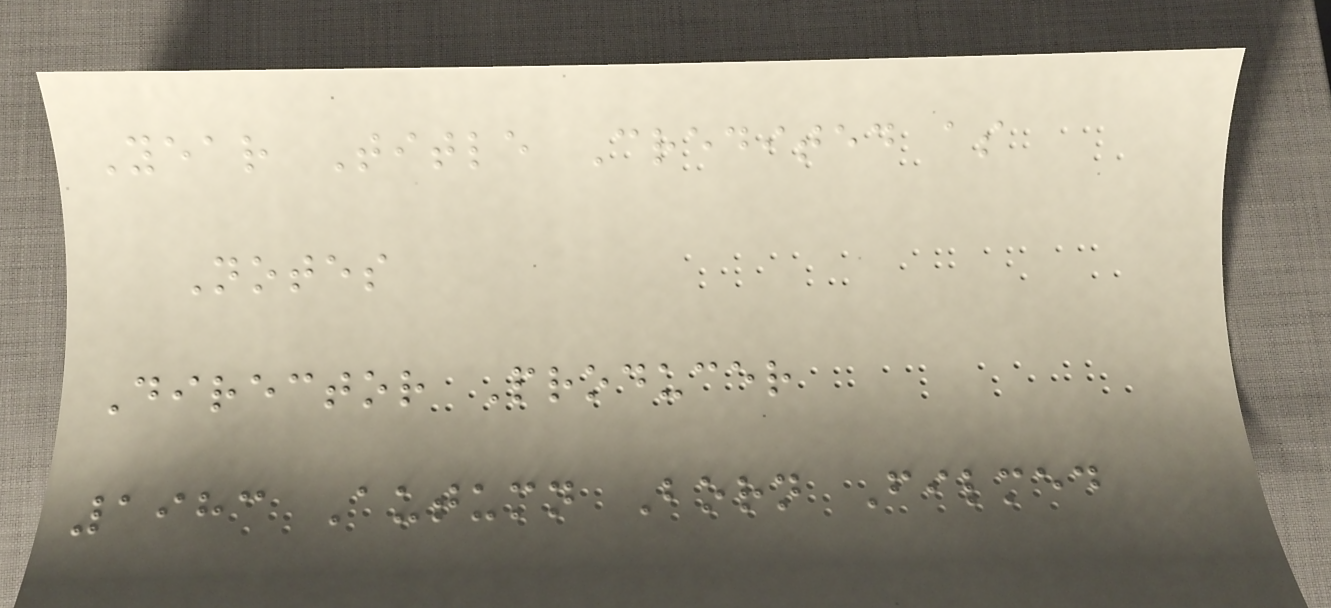Year Title Credited as
Notes
Director Producer
1983 Autumn Born Filmed
